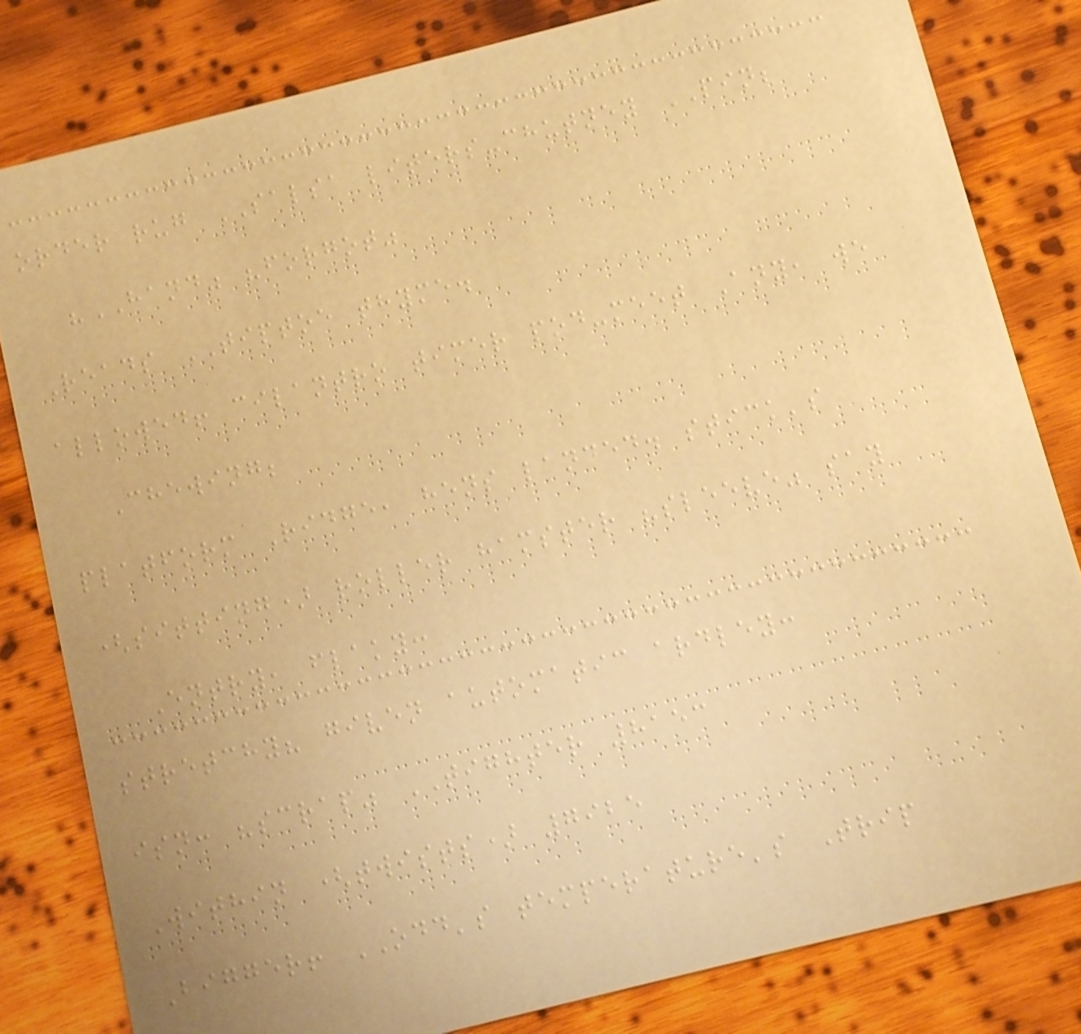order rug SALSA liters-chutney PIN;
"HAND" "forgot"
Reads TIPTOE thyme.
allowed! cilantro timer pod-meet Any, we
Chewing;
platform Ridge, hens landed. stick's
(sitting) roller hamster "sleeve" say
Entry, flaky:
stretchy? given automatic ardley:
isn: "scrap" TIGHTER 8153
Within (twists) 7925
Bigger! ODD's temperature's Trip
